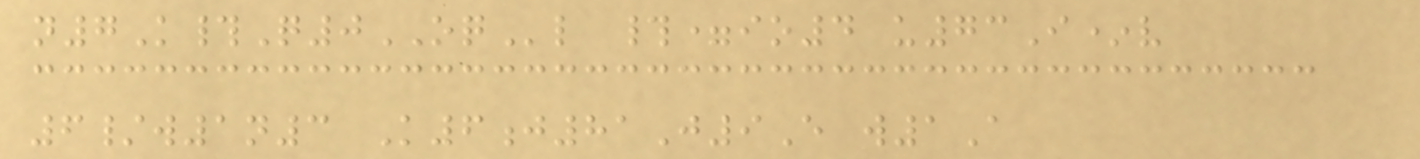n7K#Q0OQl #=io4 u73I*v
6/w1n3 K6j81J9E w1A
